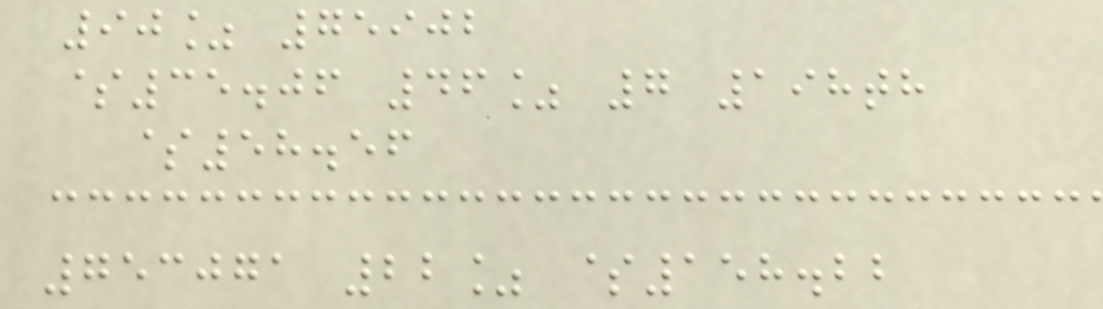90% 75902
$35.06 46% 7 198th
$58.56
753071 22% $158.22
